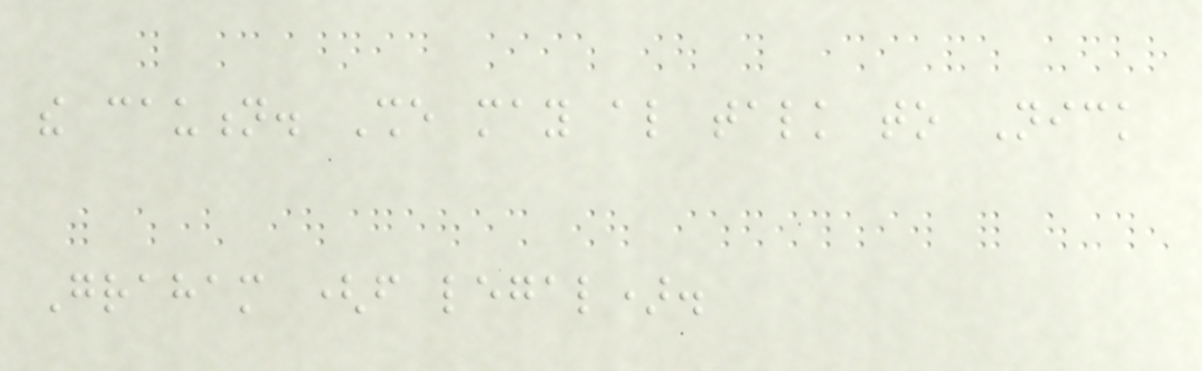the caution. She may also talk to Nick
Graham (from legal).
